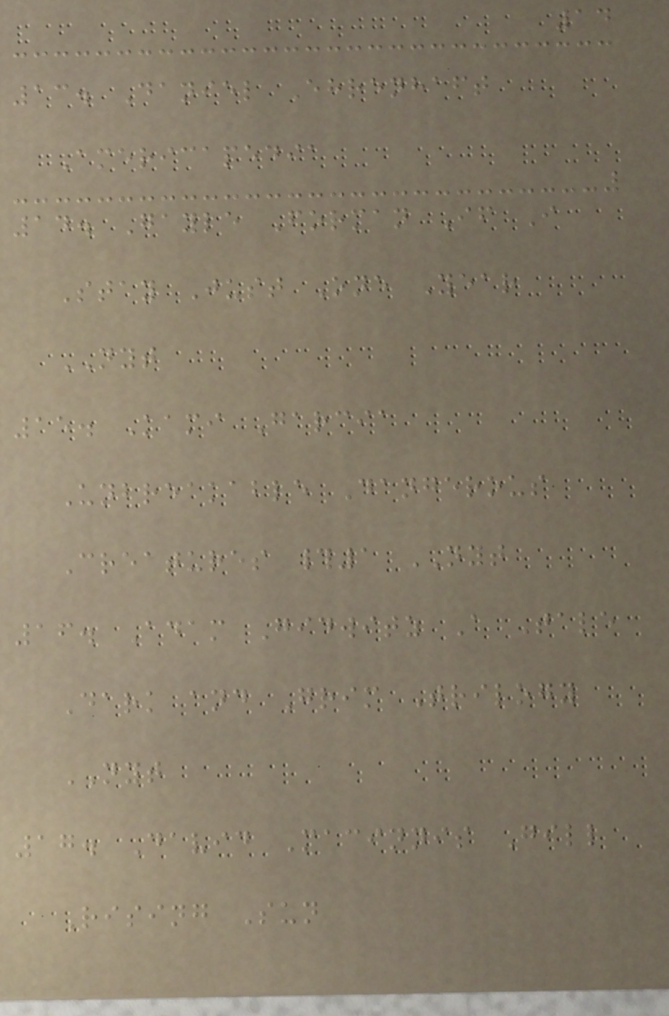14
13. Daniel Ehrenhaft
Americapedia
14. Gayle Forman If I
Stay Just One Year
NYT
15. Kami Garcia
Unbreakable Dangerous
Creatures #1 NYT
16. Adam Gidwitz A Tale
Dark and Grim Trilogy
NYT
17. David Macinnis Gill
Rising Sun
